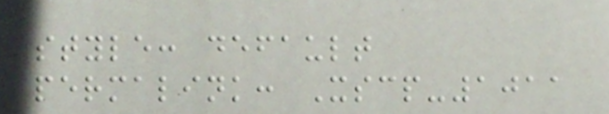style: default
permalink: Xscp-1011
